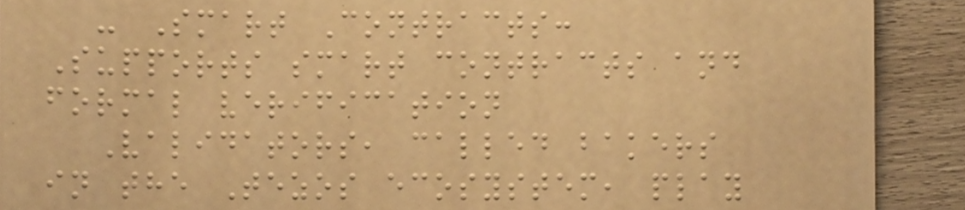- Smart Contracts:
Supports smart contracts and
formal verification
Validators, called bakers
in the Tezos ecosystem, play
